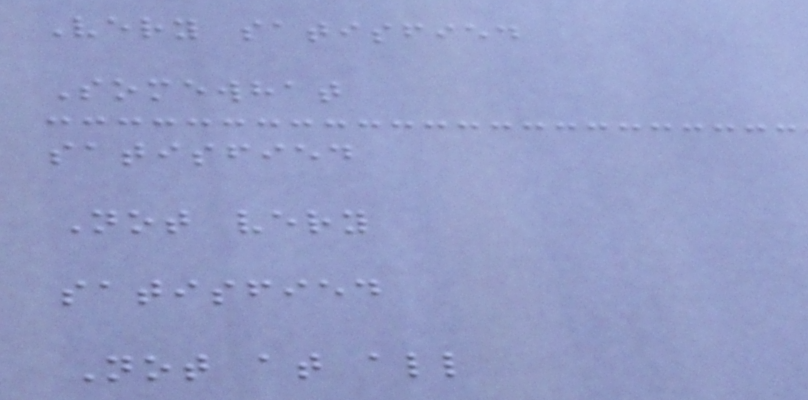Very satisfied
Somewhat
satisfied
Not very
satisfied
Not at all
